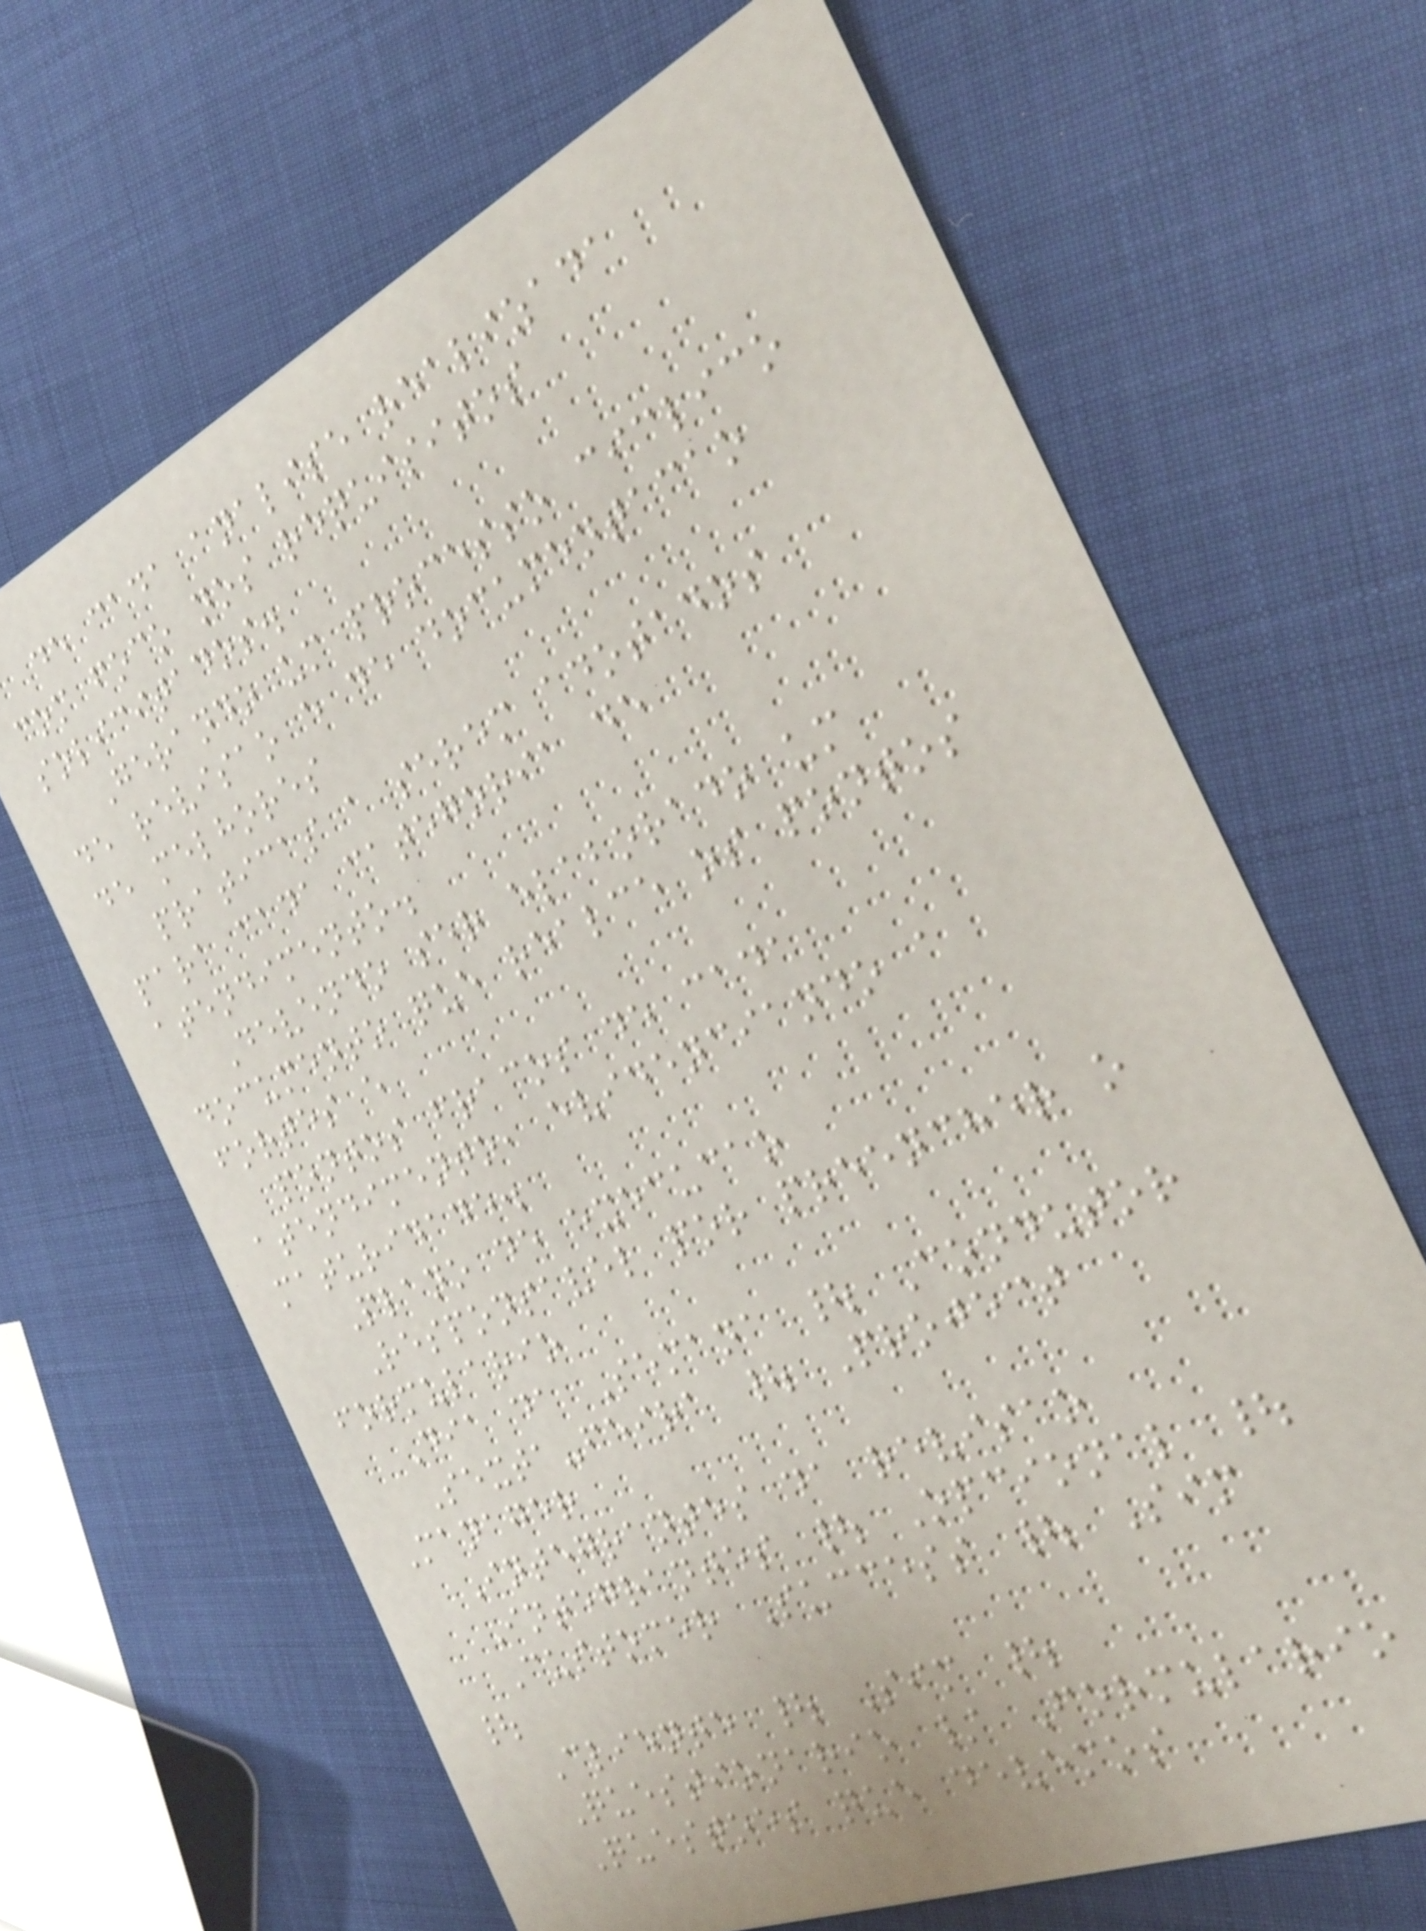de cada analise realizada
com foco nos requisitos
solicitados.
Gerando um processo ciclico
de revisao e de documentacao
de melhores
praticas a serem adotados
para cada categoria de
atendimento.
Devendo ser elaborado um
documento que realce os pontos
fortes e
pontos fracos de cada
atendimento, evidenciando a
maturidade.
Plano de execucao
Responsavel por preencher o
formulario
Dia da Semana | Condutor
Sexta-feira | Project
Manager
Integrantes da revisao
Integrantes | Opcional |
Customer Success | Sim
|
Cliente | Sim |
Questionario / Formulario
Questoes que devemos
